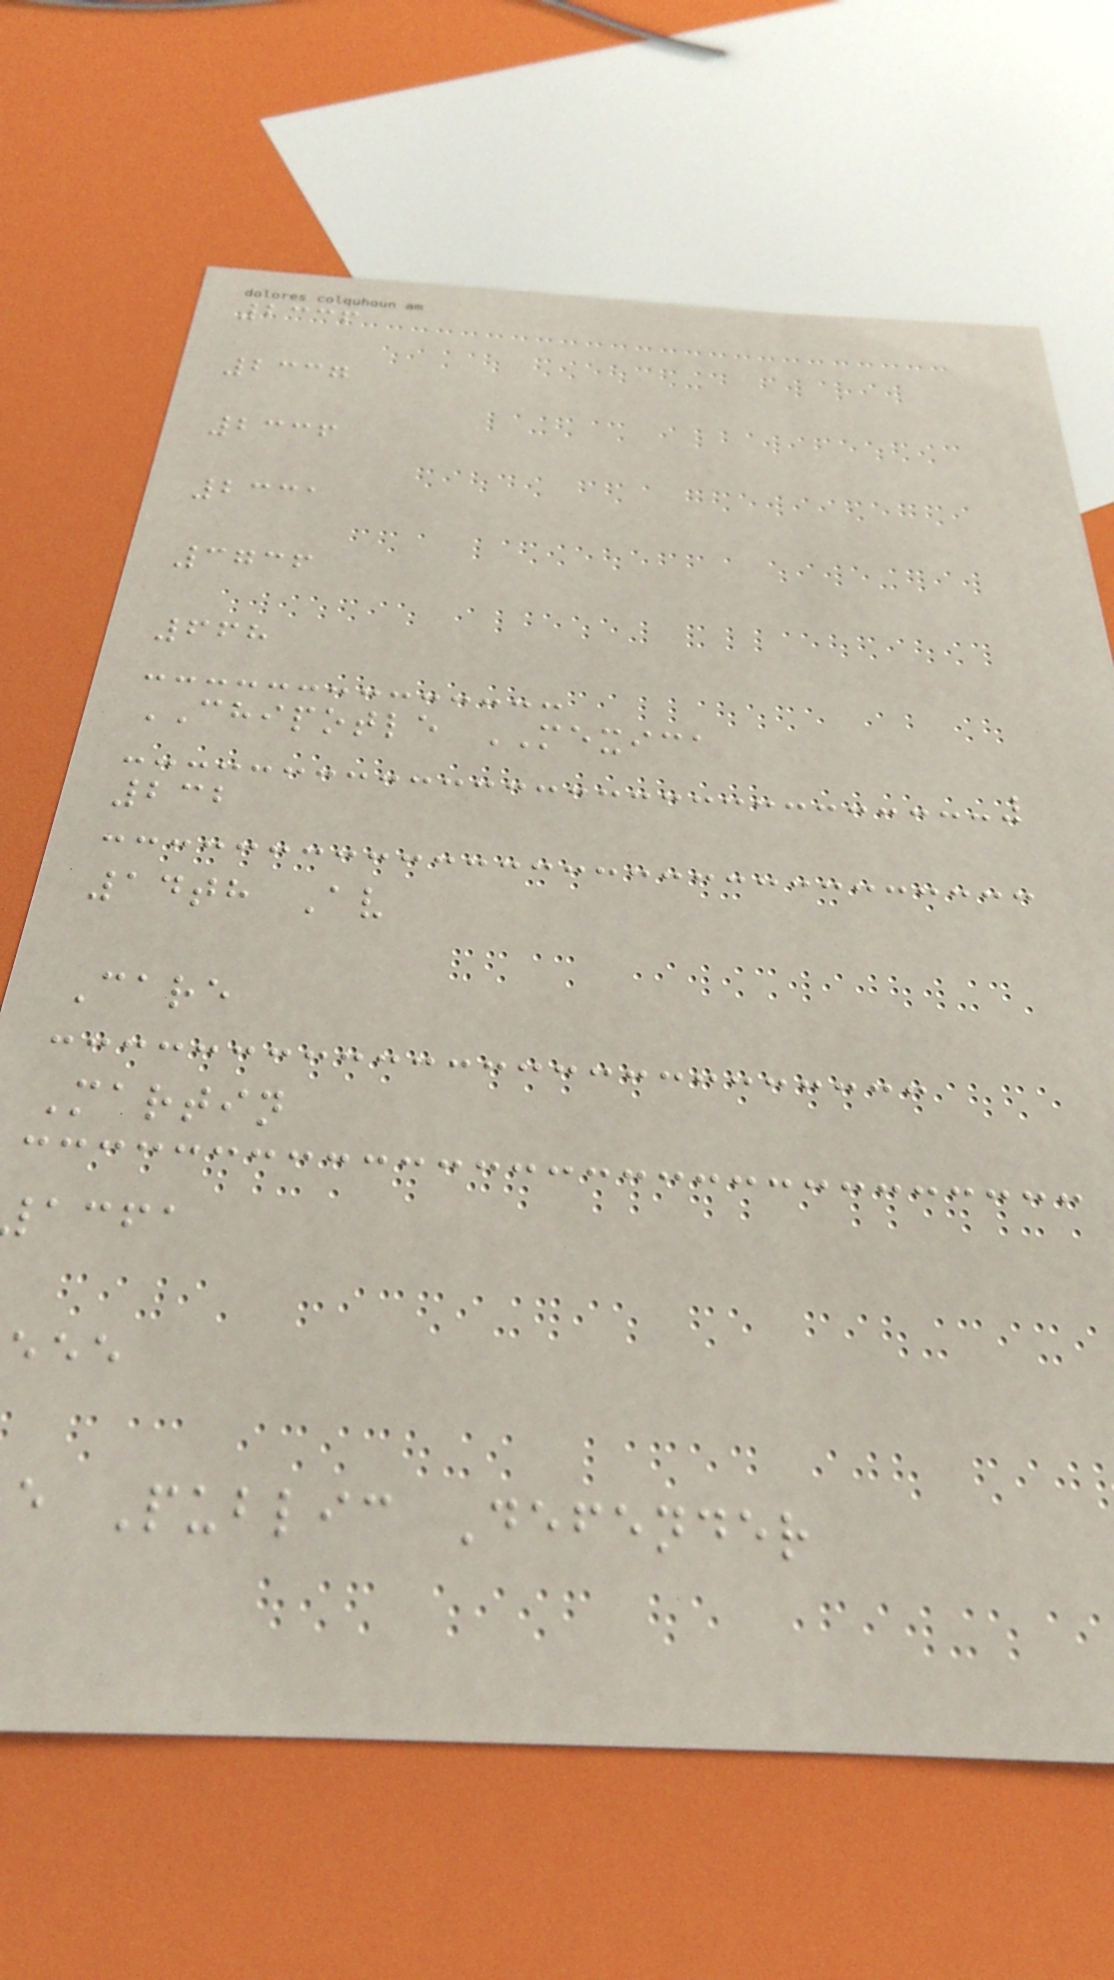2336
2337
2336
2331
3736
668
CHIPOTLE MEXICA
232
14th Av
Care
Martin
acfa
e Public Defender
